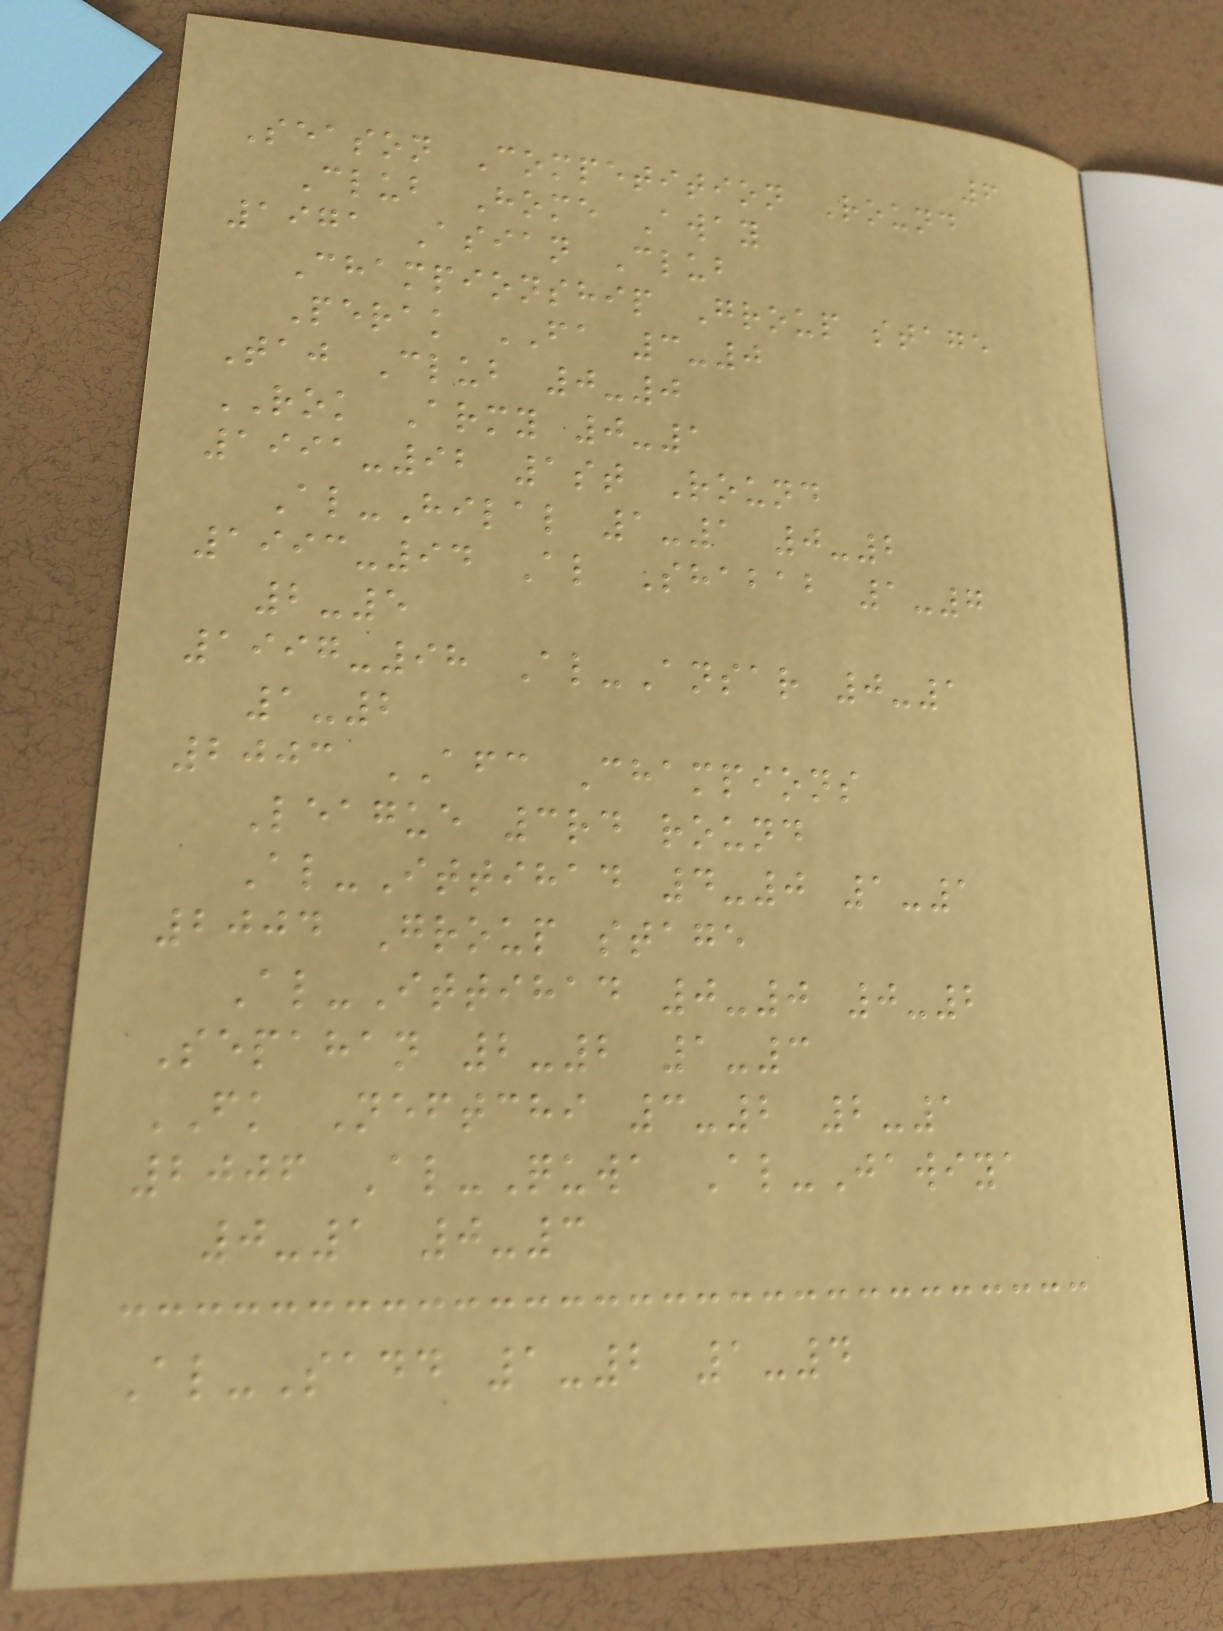6
Season Competition Round
Club Home Away
1971 Asian Club
Championship Group stage
Perak FA 3-0
Taj Club 0-0
ROK Army 0-1
1991-92 1st Round
Al-Hilal 1-1 0-2
1993-94 Al Shabab 1-7
2-5
1997-98 Al-Ansar 0-1
1-2
2003 AFC Champions
League 3rd round
Al-Ittihad 4-0 1-1
2004 Group stage
Al-Ittihad 0-0 0-2
Sepahan 2-2 1-3
FK Neftchi 3-2 2-1
2006 Al-Quwa Al-Jawiya
0-1 0-3
Al-Sadd 1-2 1-4
